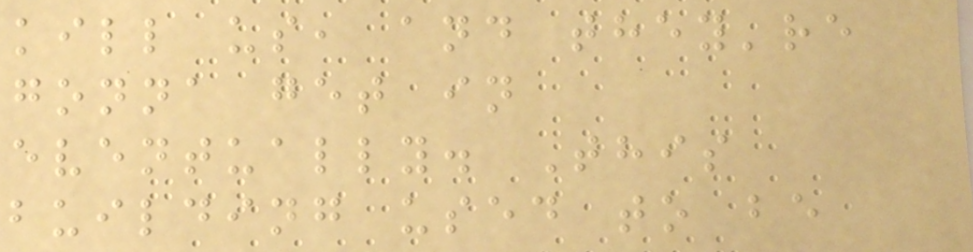kill us, and they're
gonna get in
eventually. This
building used to be
